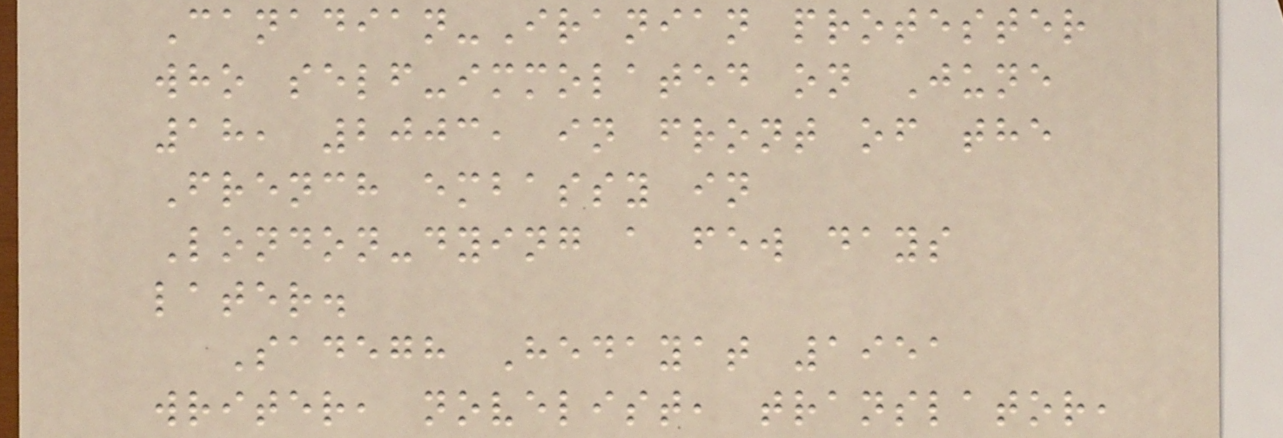Canadian-Iranian protester
who self-immolated on June
18, 2003, in front of the
French embassy in
London-dying a few days
later.
Sadegh Hedayat 1951
writer, novelist, translator,
